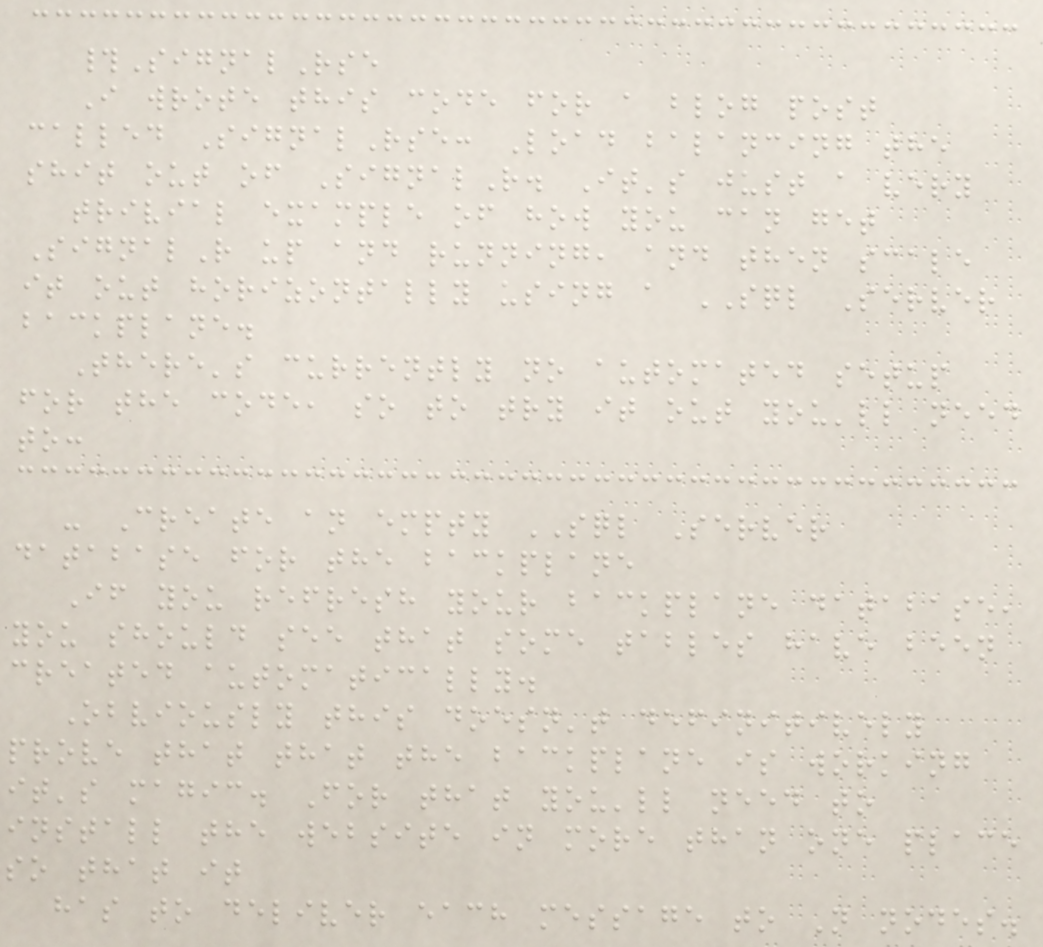#SignalRse
I wrote this code for a blog post
called SignalRse: Load balancing the
shit out of SignalR. It's just a very
trivial example of how you can get
SignalR up and running, and then scale
it out horizontally using a SQL Server
backplane.
There's currently no automated setup
for the code, so to try it out you'll need
to:
- Create an empty SQL Server
database for the backplane
If you refresh your backplane database,
you should see that some tables have been
created automatically.
Obviously this doesn't definitively
prove that that the backplane is working
it's magic. For that you'll need to
install the website in more than one place
so that it
has to deliver each message to N nodes.
